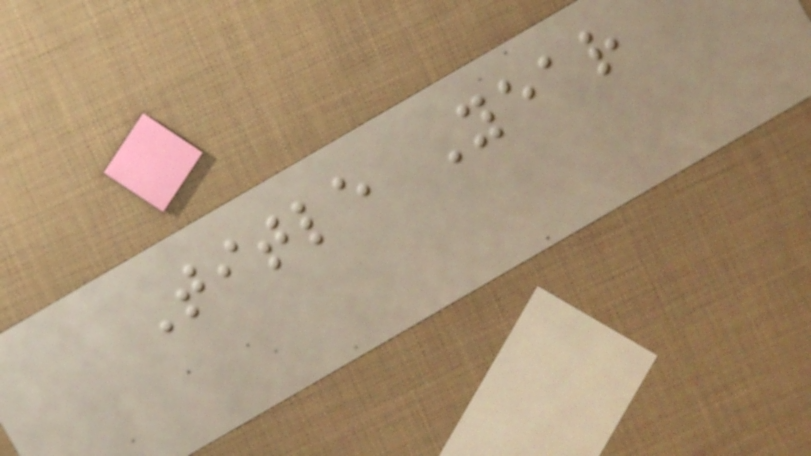Title Year
